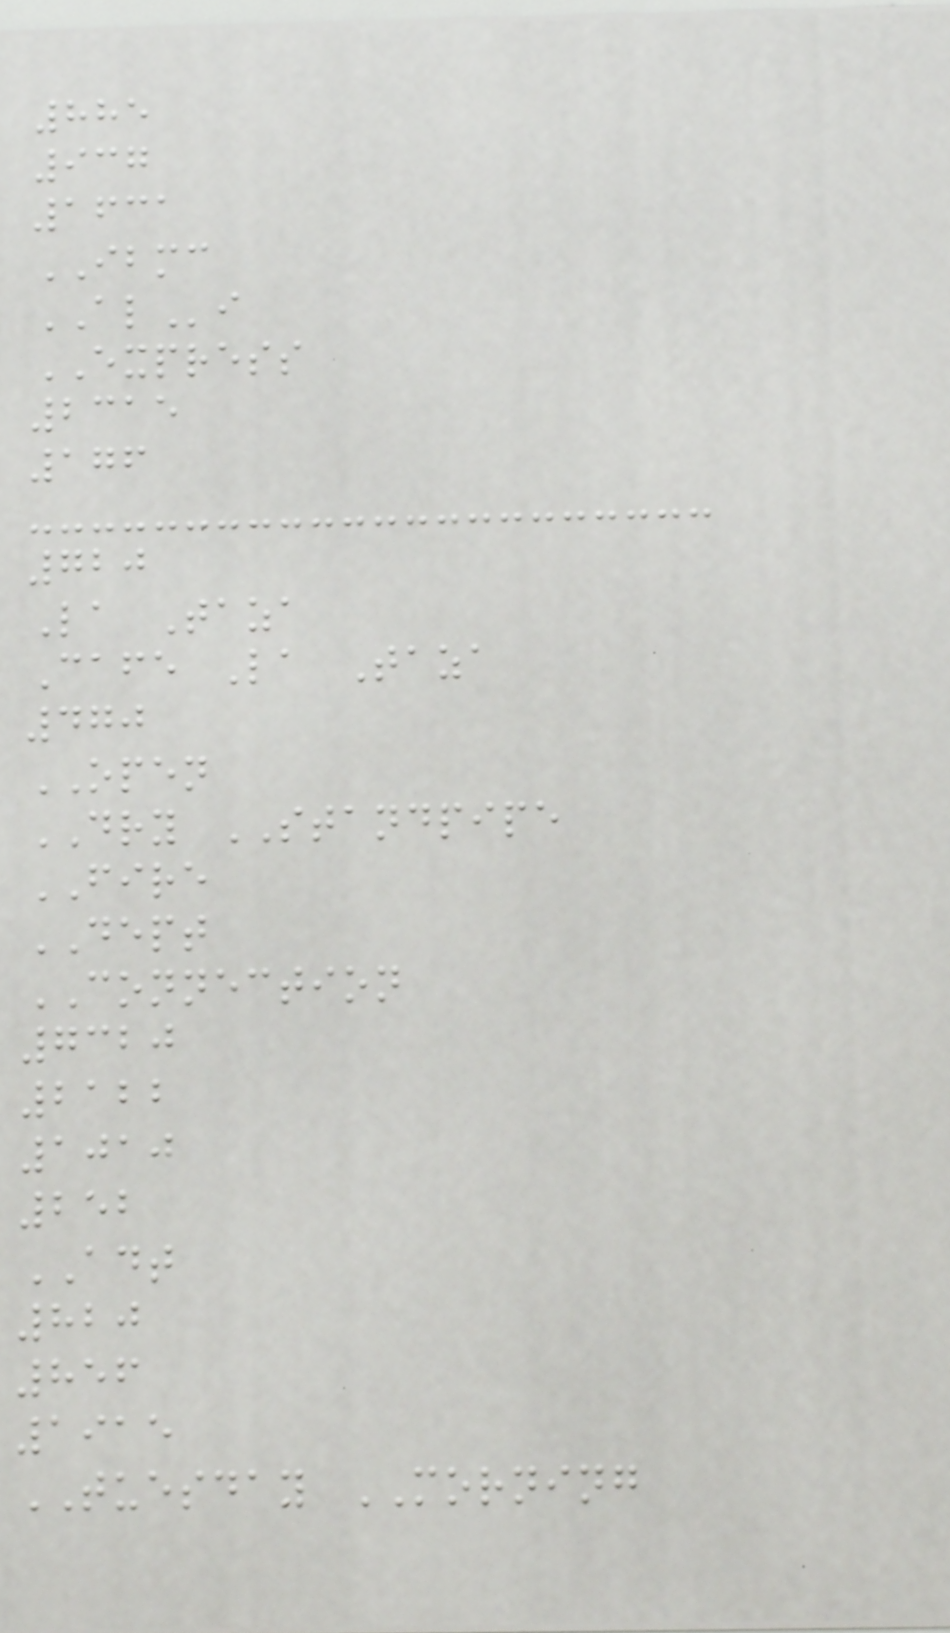885
937
1631
IBMC
ALi
EXPRESS
2315
176
720
La Taza
Cafe La Taza
470
OPEN
DRY STANDPIPE
FIRE
DEPT
CONNECTION
7320
2122
1010
252
ADT
820
856
1915
TUESDAY MORNING
